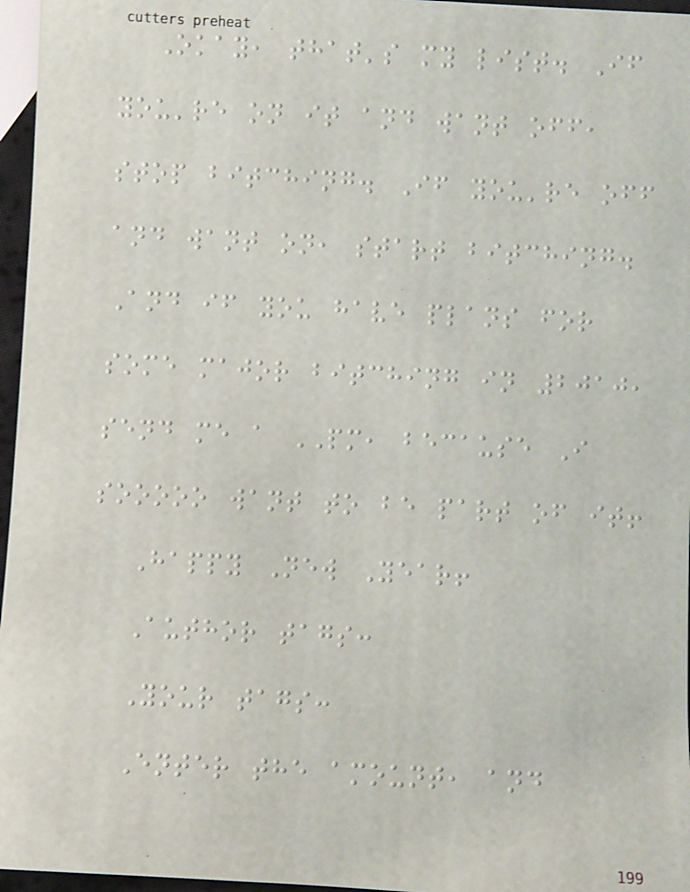Okay, that's my list. If
you're on it and want off,
stop bitching. If you're off
and want on, start bitching.
And if you have plans for
some major bitching in 2010,
send me a PM, because I
sooooo want to be part of it!
Happy New Year!
Author tags:
Your tags:
Enter the amount, and
